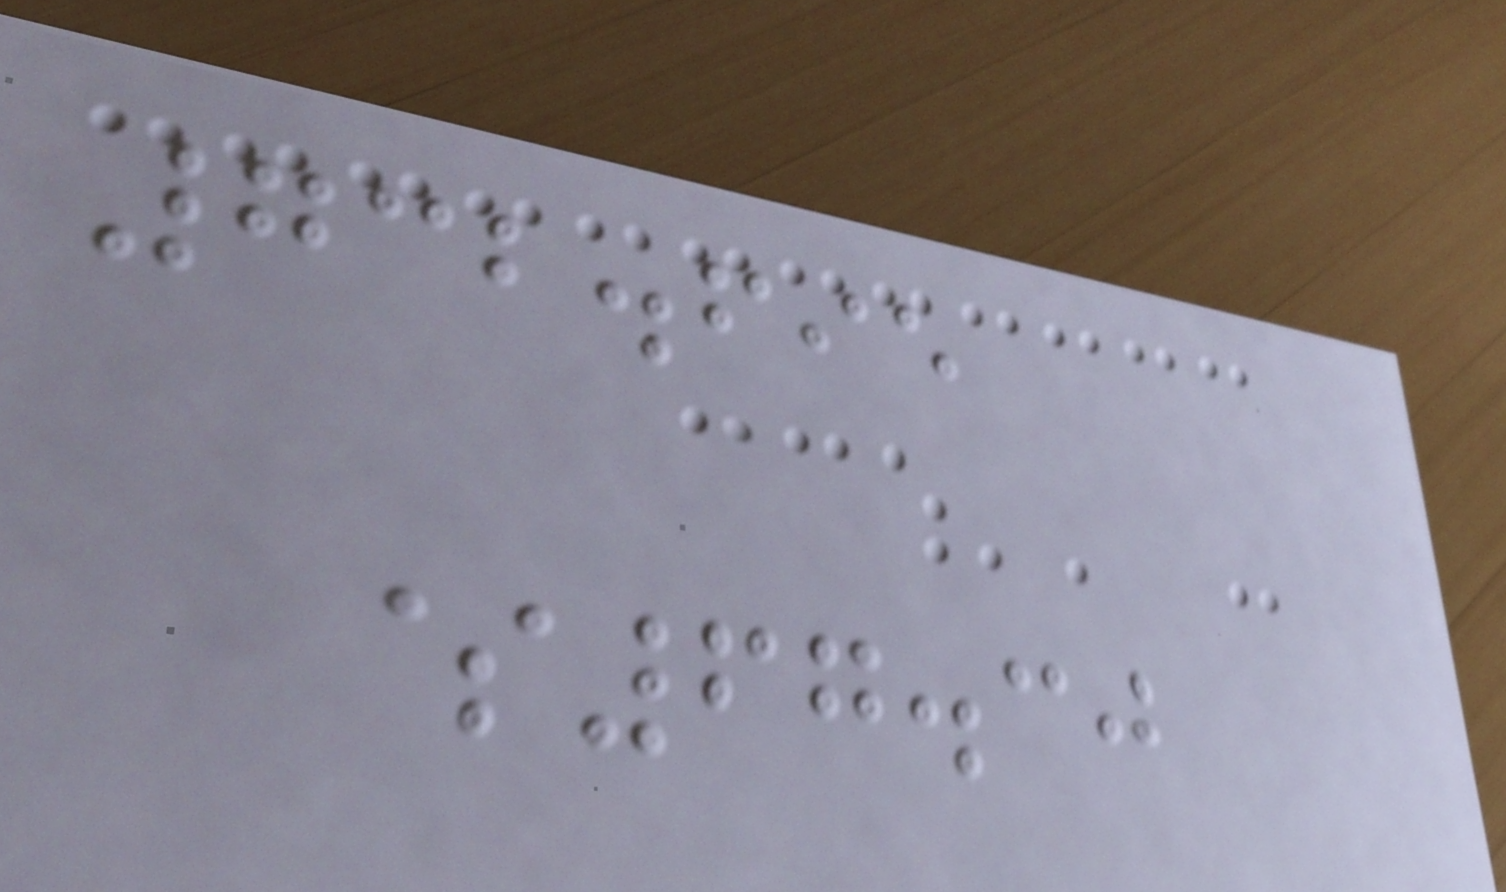732.695
$67.30
